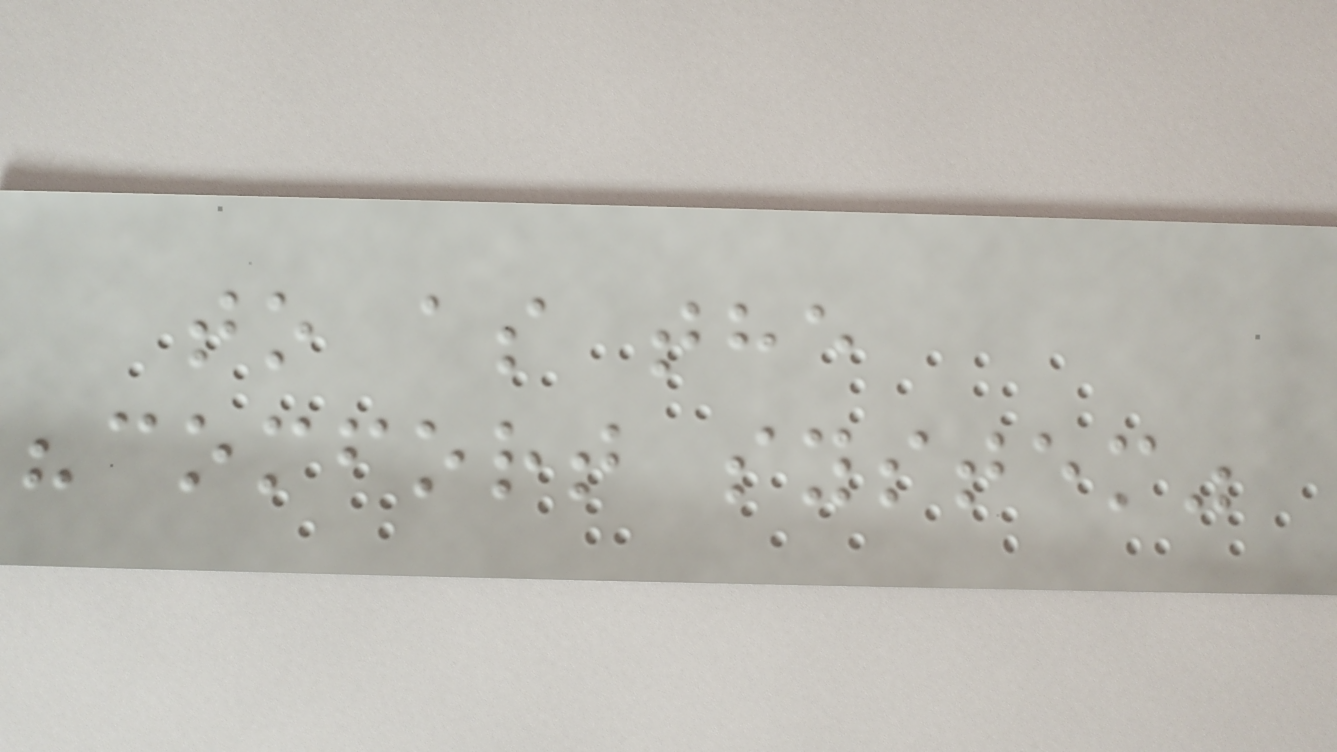to as the
"comfort system"
